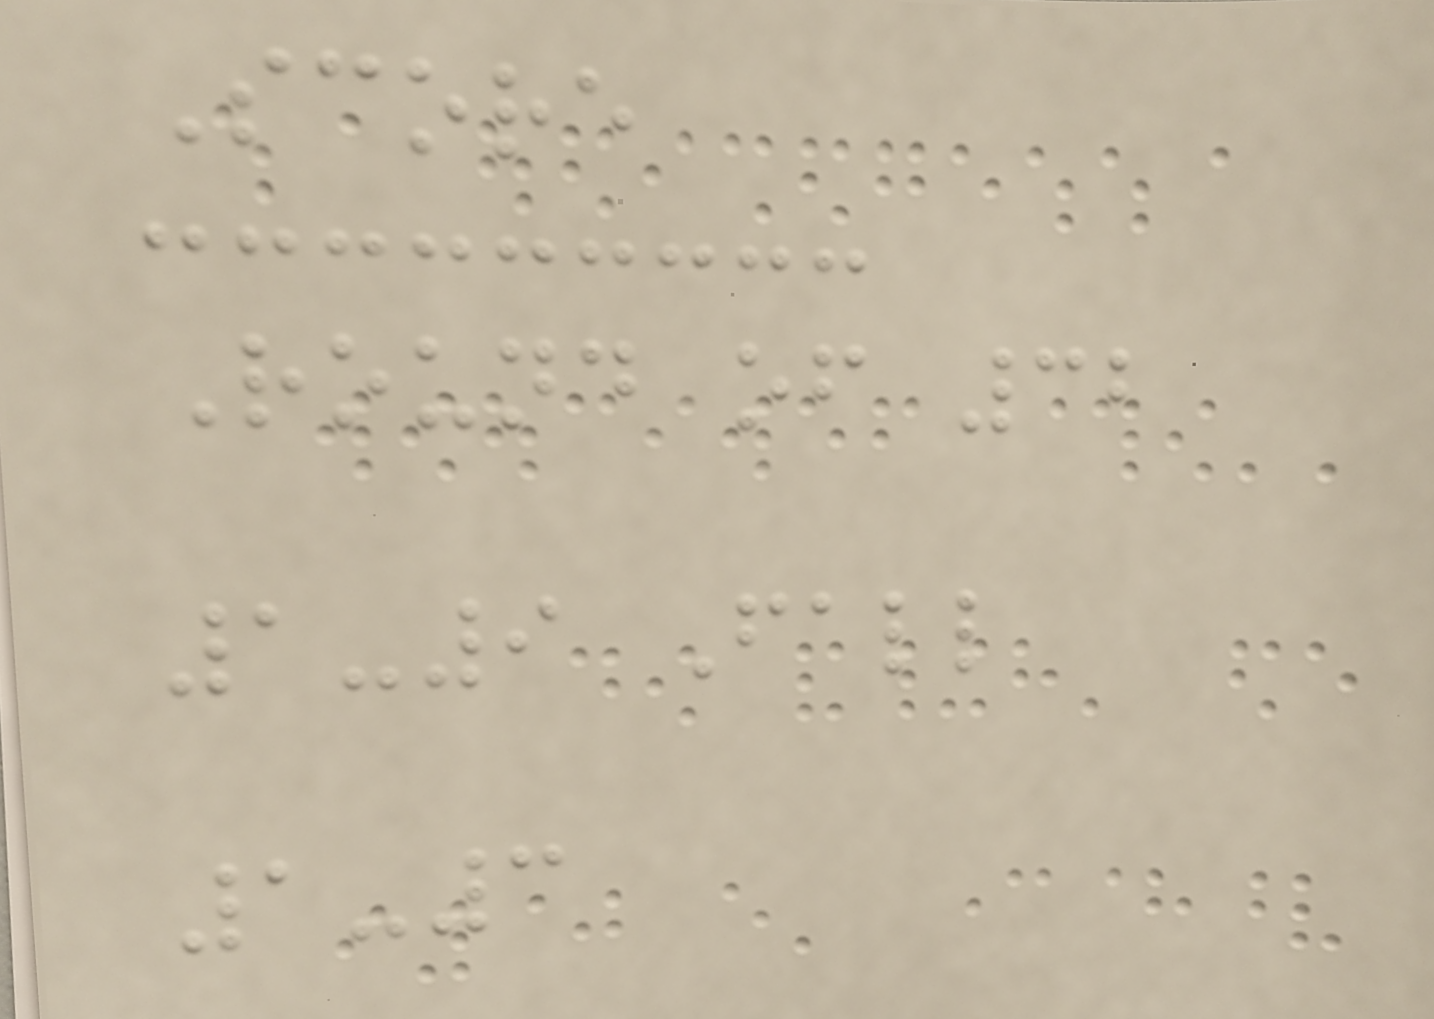Score
Round of 32
1-9 Fall
1-3
